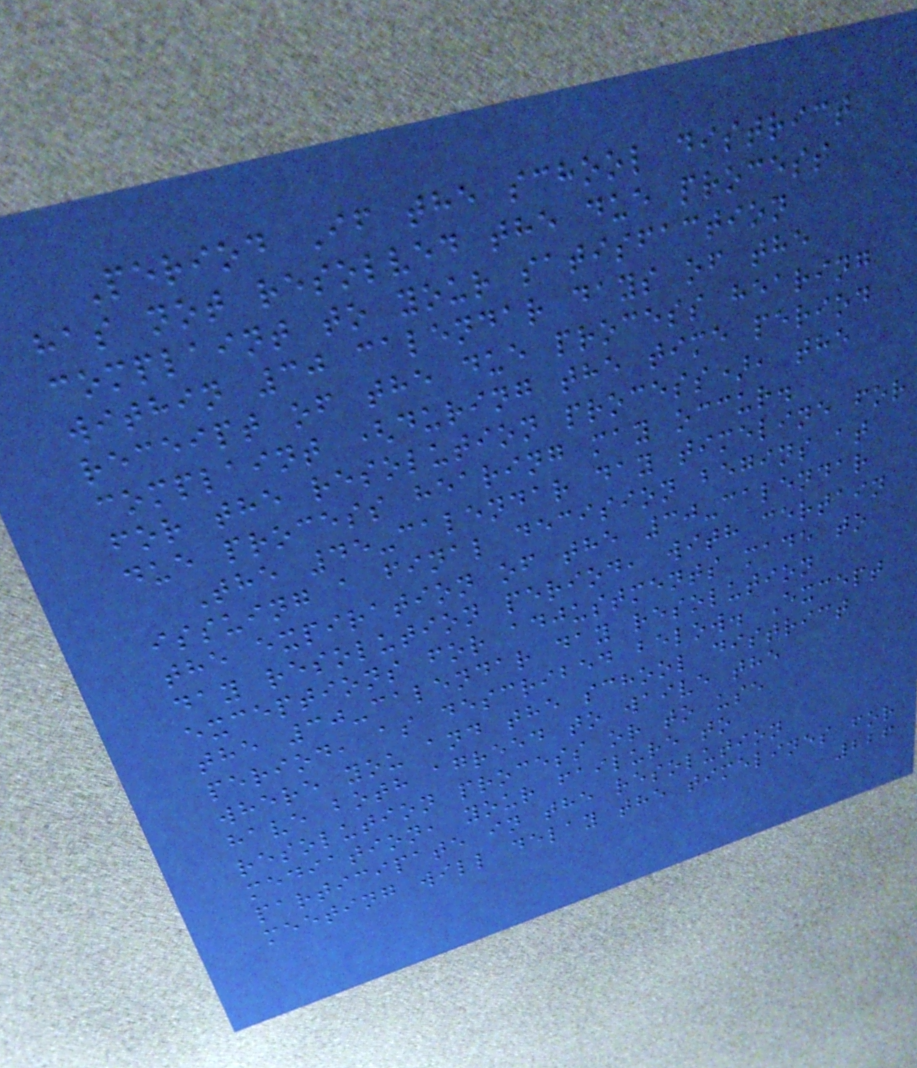Period If the school district
has not resolved the due process
complaint to your satisfaction
within 30 calendar days of the
receipt of the due process hearing
complaint (during the time period
for the resolution process), the
due process hearing may occur.
The 45-calendar day timeline for
issuing a final decision begins at
the expiration of the 30-calendar
day resolution period, with certain
exceptions for adjustments made to
the 30-calendar day resolution
period, as described below. Except
where you and the school district
have both agreed to waive the
resolution process or to use
mediation, your failure to
participate in the resolution
meeting will delay the timelines for
226
